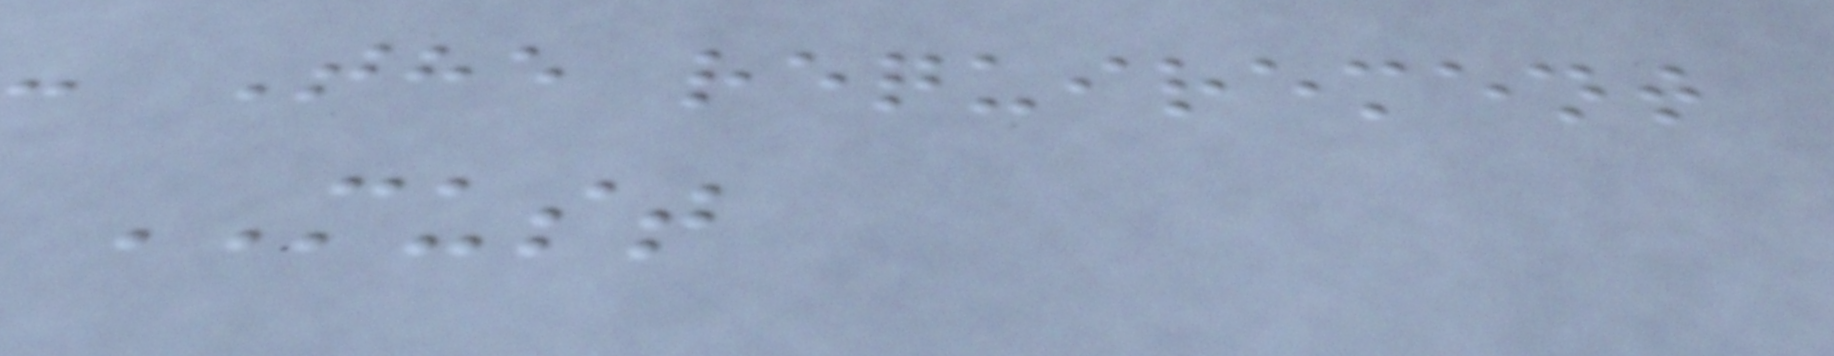- The requirement
MUST
